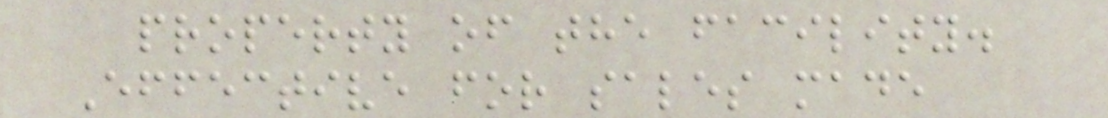property of the facility.
Effective for sales made
